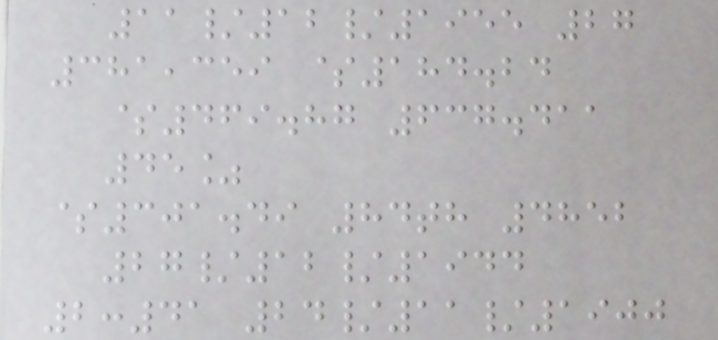11/12/1955 27
381,359 $184.24
$469.87 637.411
45%
$301.49 84th 4852
27/12/1944
2:41 24/11/1900
